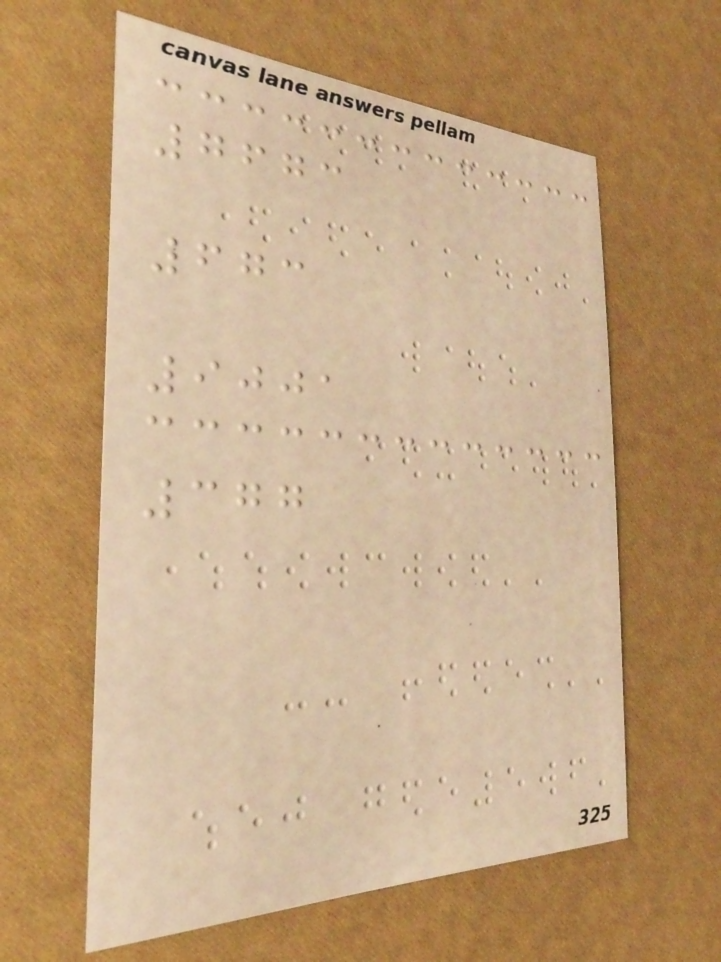7673
673
9001
377
